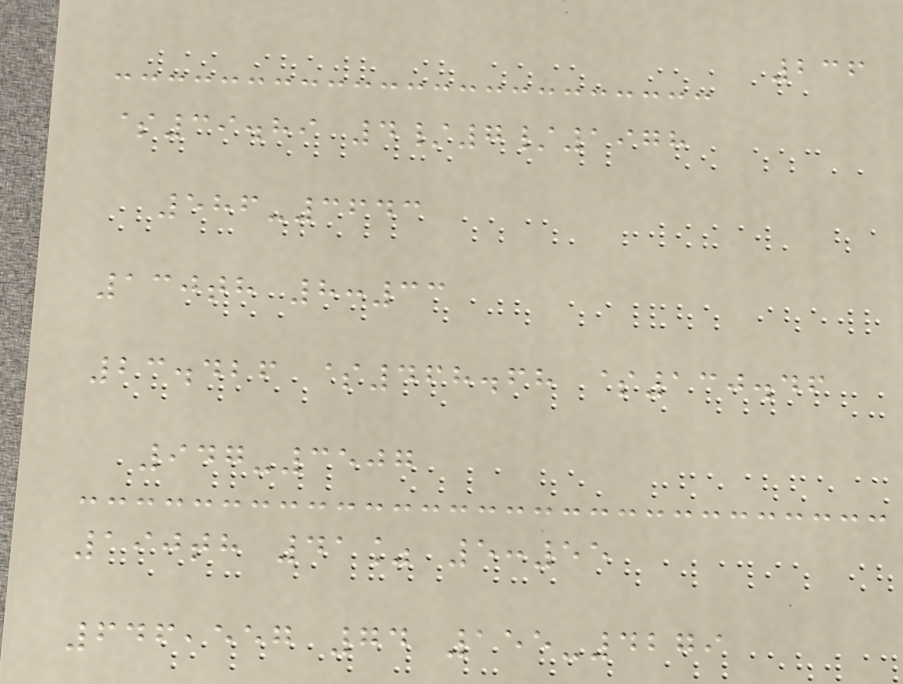236
$39.89 4/7/1978
586-3643
130th 8:33
23.426 $468.68 $130.46
947-3507
190th 41% 5:55
646,557 74 155-4279
